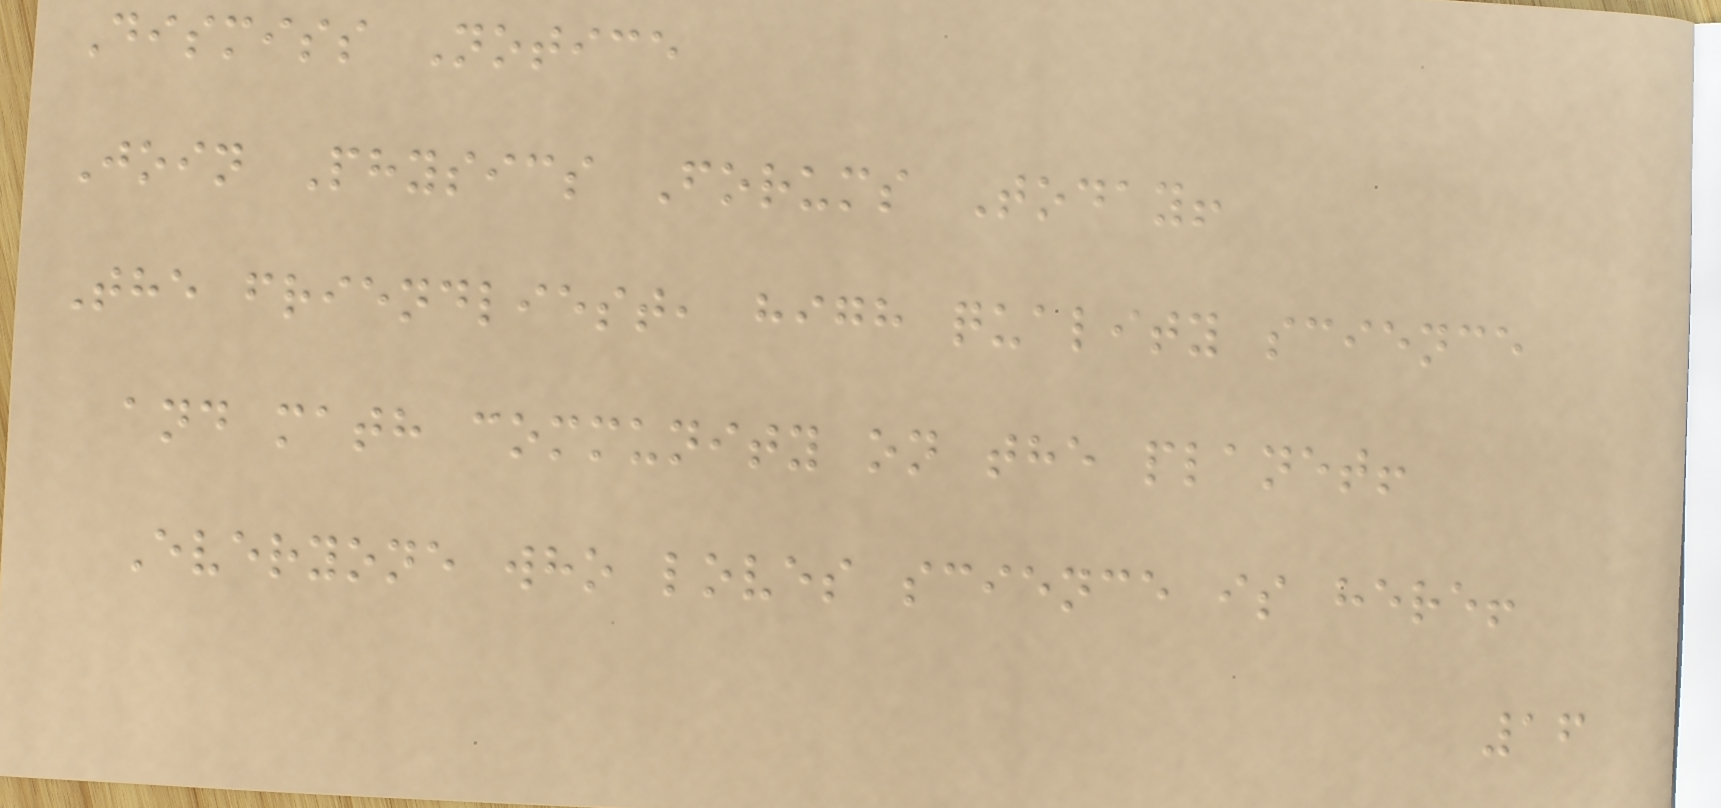Dismiss Notice
Join Physics Forums Today!
The friendliest, high quality science
and math community on the planet!
Everyone who loves science is here!
16
